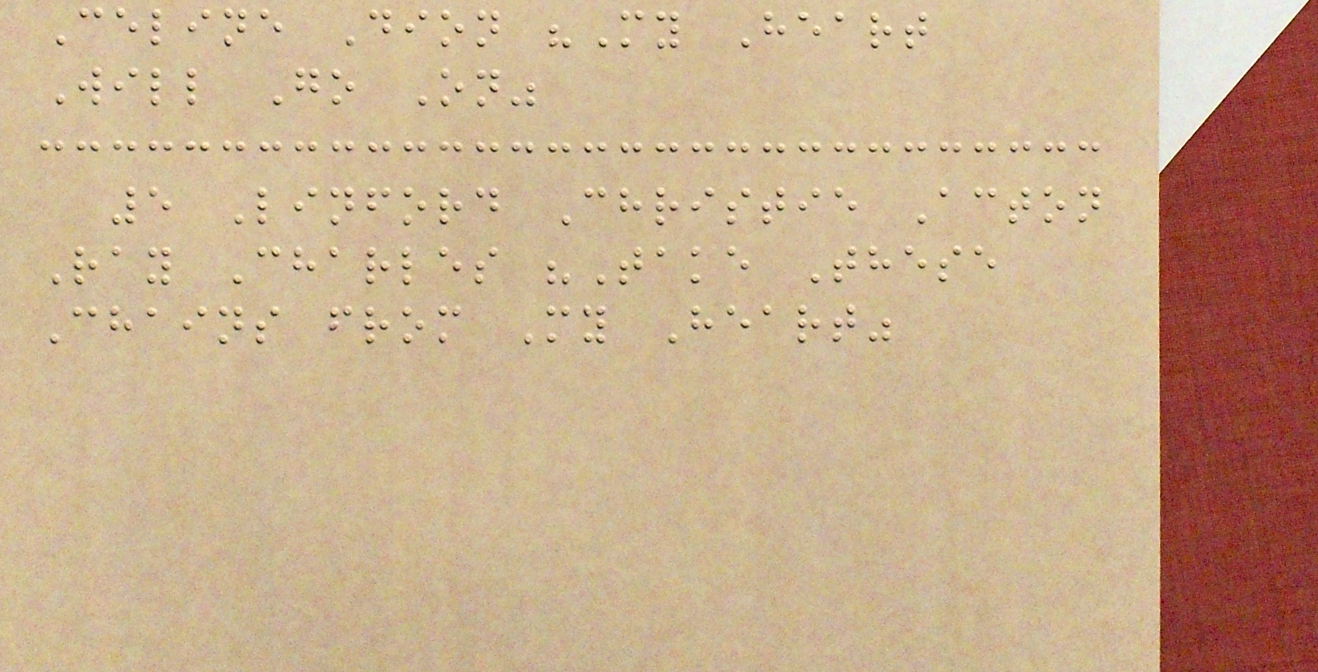Celine Dion "My Heart
Will Go On"
5 Linford Christie Acton
Ray Charles "Take These
Chains from My Heart"
